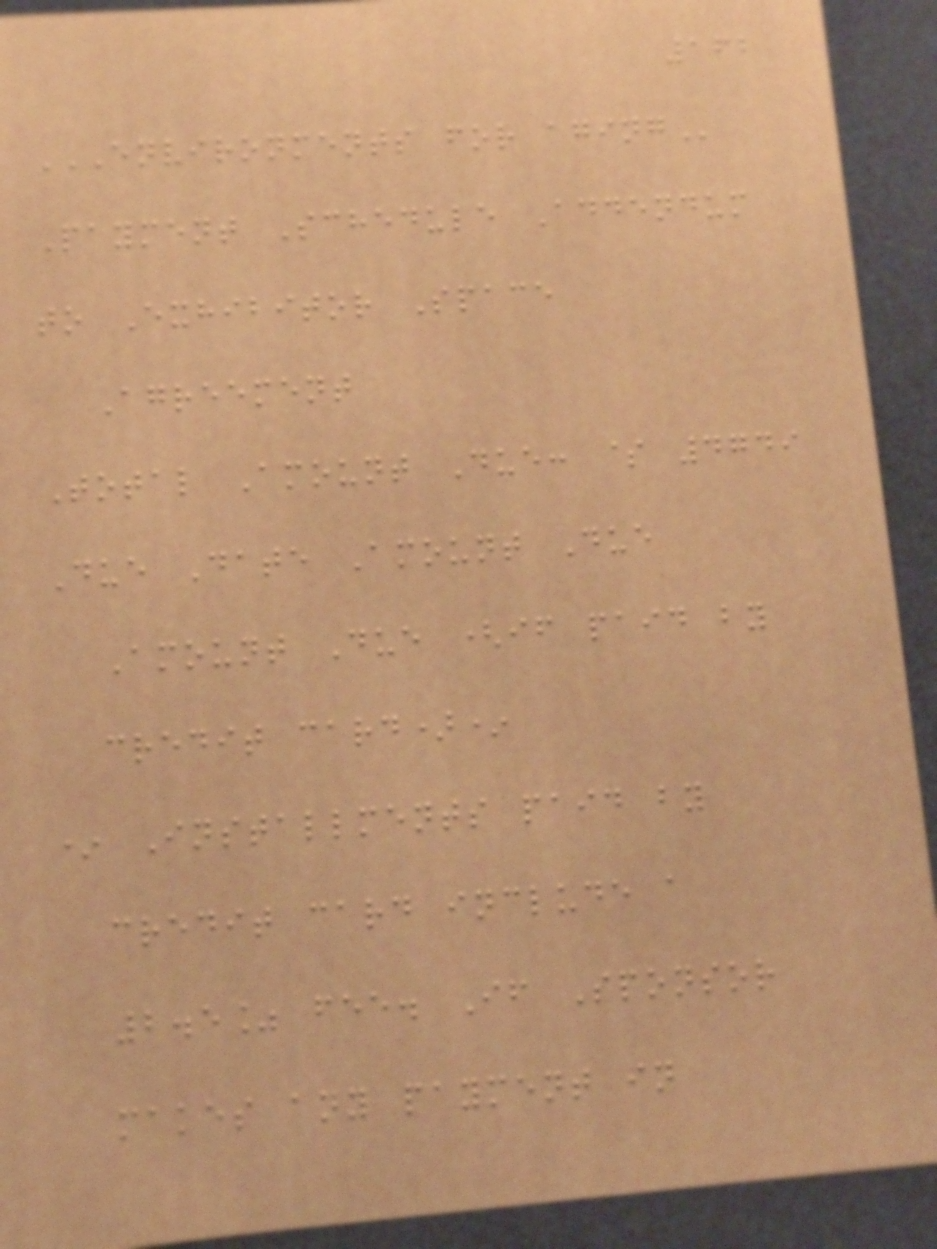162
ENVIRONMENTS FOR AGING
Payment Schedule Addendum
to Exhibitor Space
Agreement
Total Amount Due: $ 4749
Due Date Amount Due
Amount Due (if paid by
credit card)*
* Installments paid by
credit card include a
2.5% fee. If Sponsor
makes any payment in
